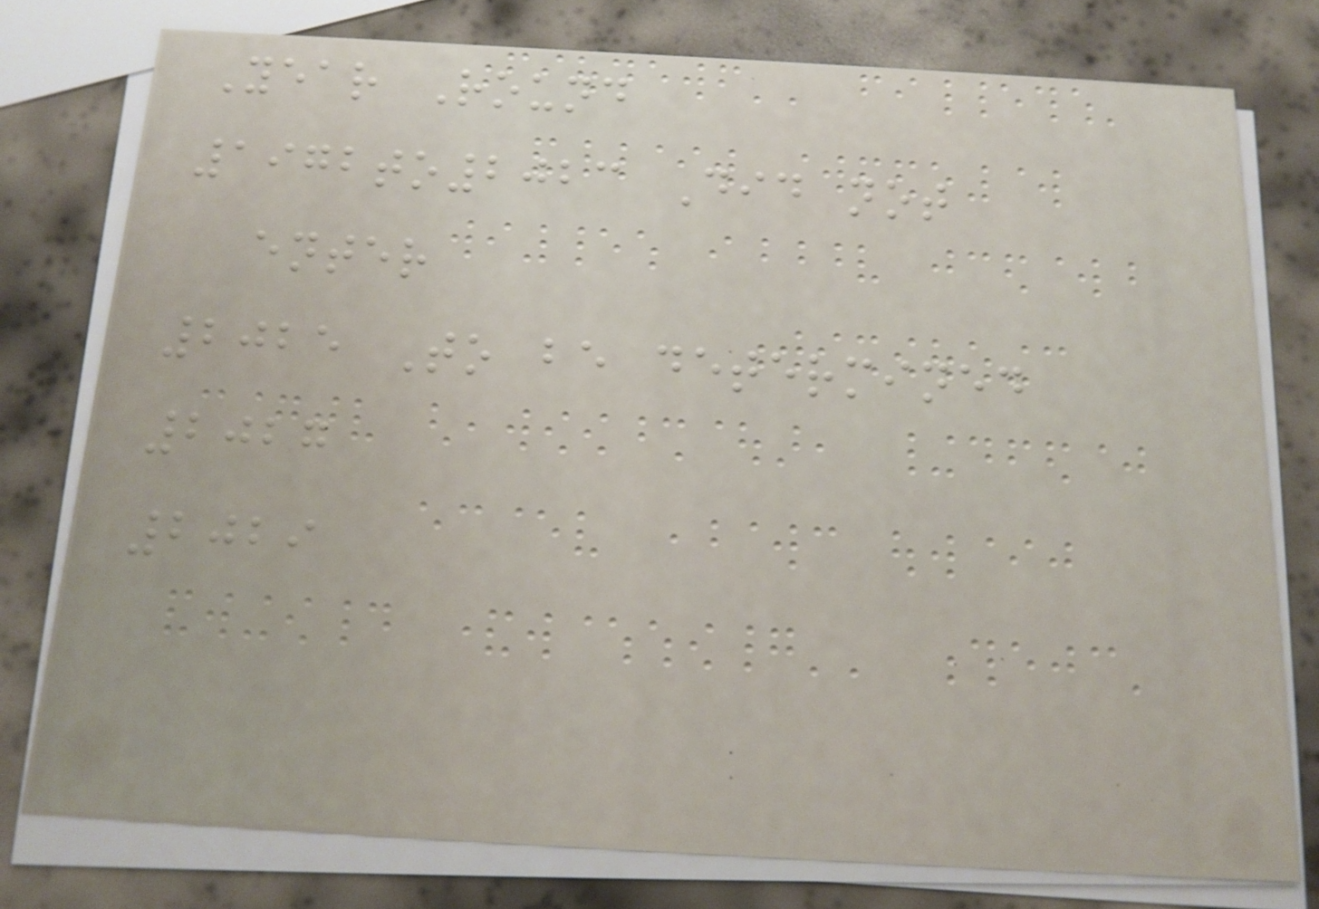Year Round
1972to2023 Did not
enter
2025 To be determined
2027
2029
